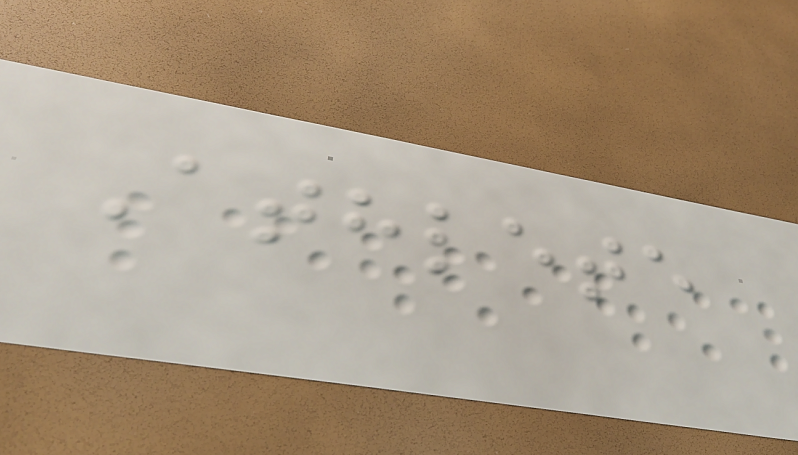Athlete
